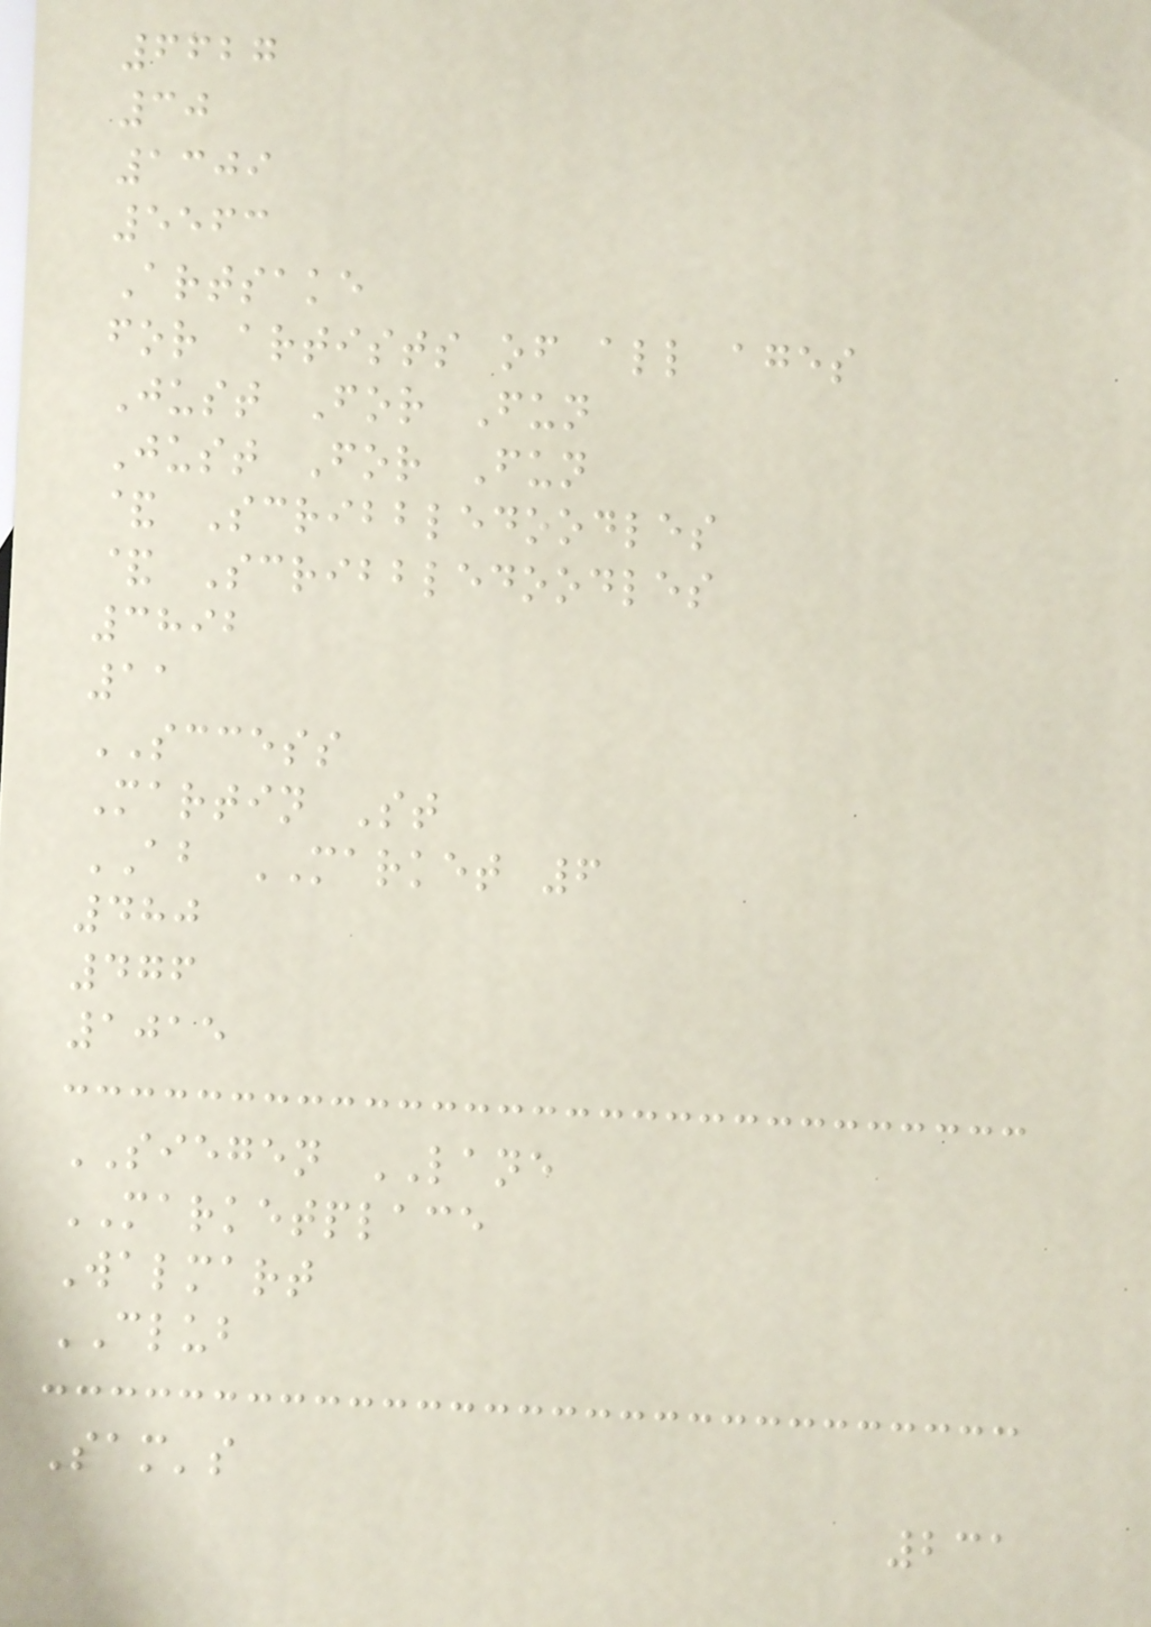6627
30
1309
5563
Artsake
for artists of all ages
Just For Fun
Just For Fun
& Scribbledoodles
& Scribbledoodles
3892
11
SCCESS
Martin St
AB MARKET 6
480
476
1015
SIEGEN LANE
MARKETPLACE
Walmart
CLUB
Sam's
231
